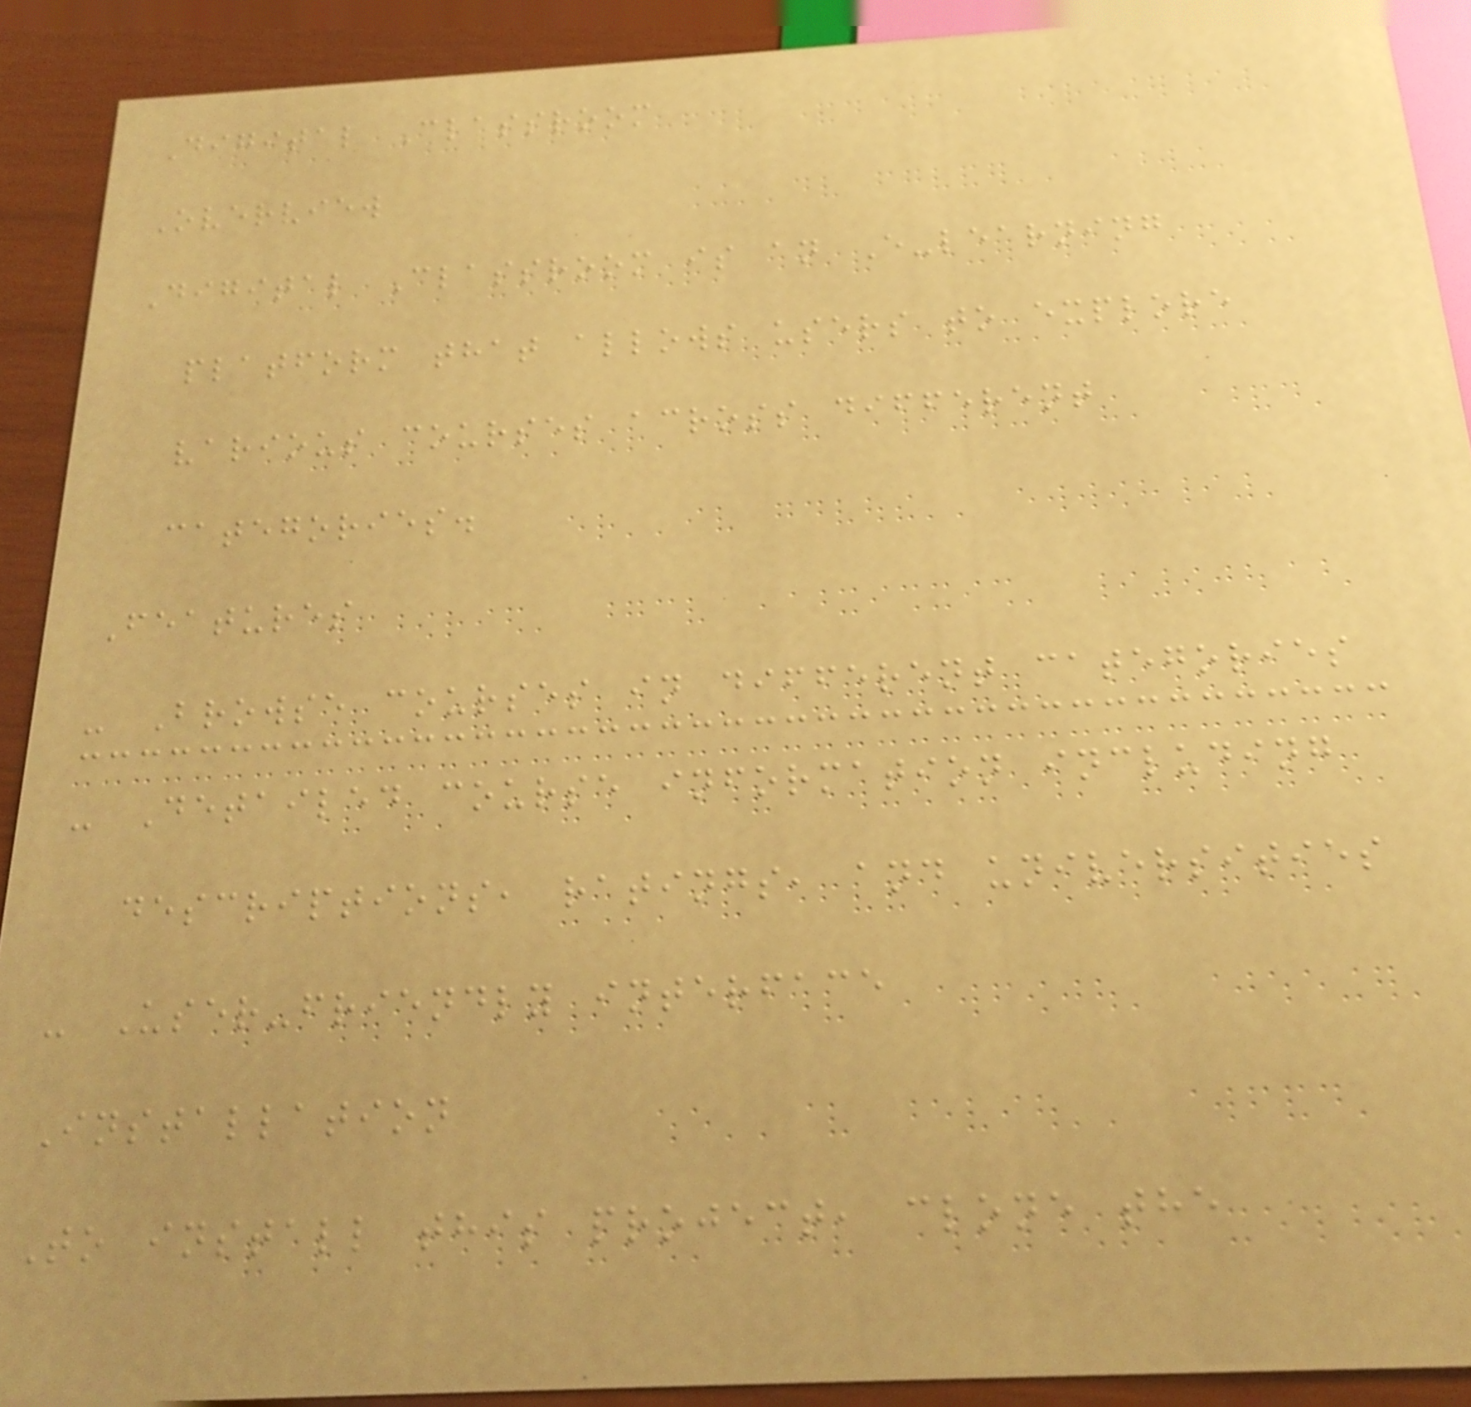Digital Classroom
Overview
Digital Classroom is an E-learning
platform that allows users to explore
various courses across different
categories.
Features
- Browse courses in different categories
- Detailed course information including
descriptions, ratings, and universities
- User-friendly interface
Installation
To install this project, clone the
